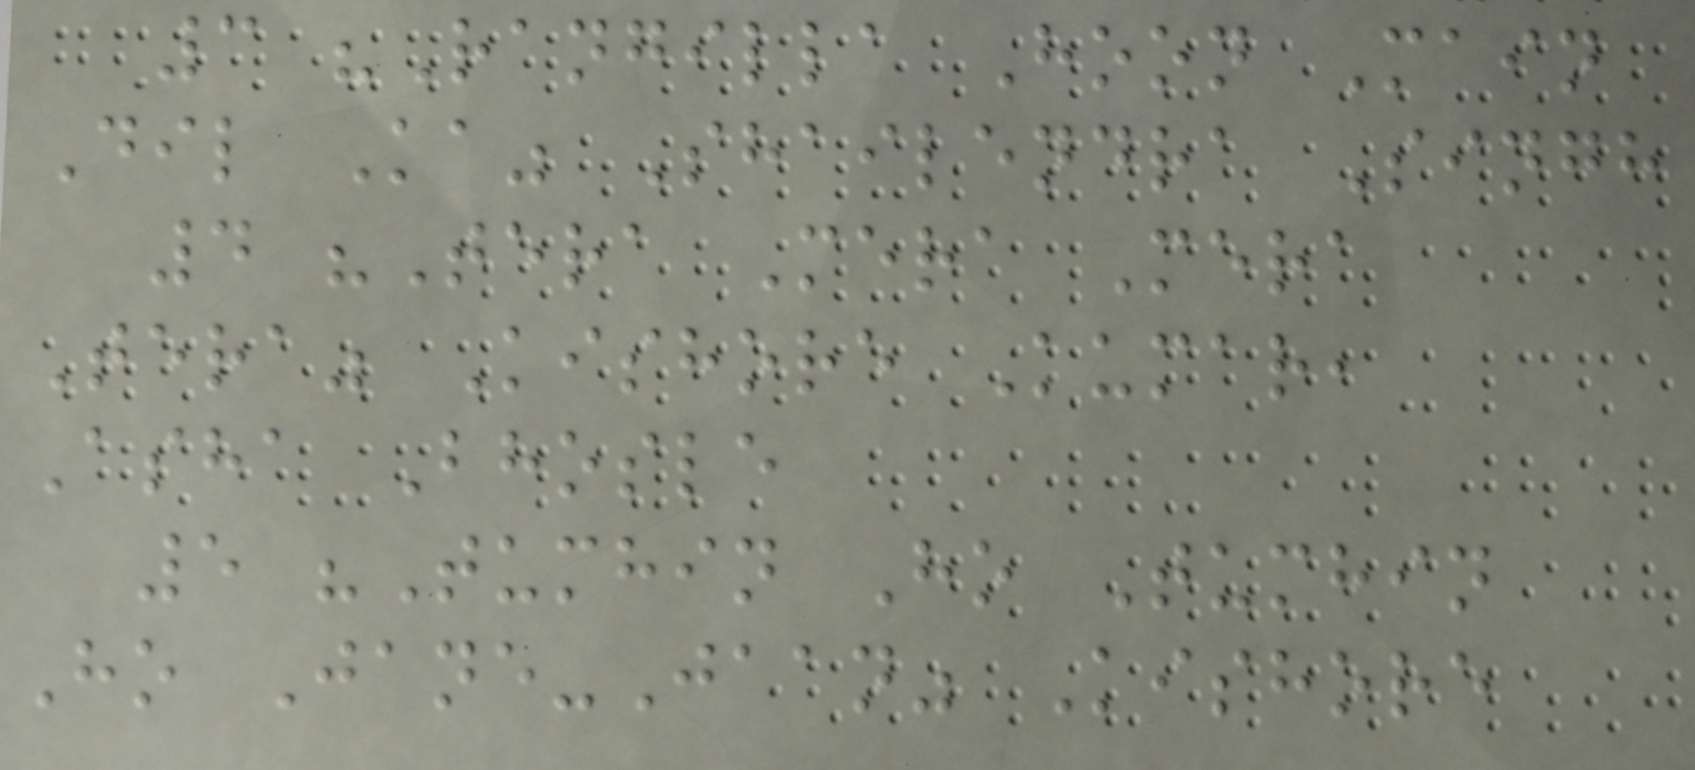3 "Rangilla Hoon Main
Dil Ka" Shailendra Singh
4 "Tera Mera Mera
Tera" Kishore Kumar,
Asha Bhosle
5 "Tumhin Ho Tumhin
Ho Jane-Jaan" Kishore
